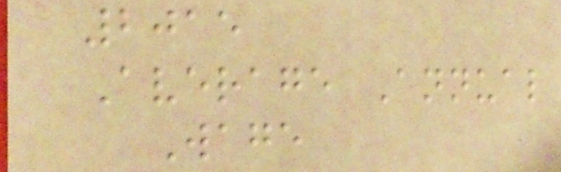2015
Average Annual
Wage
